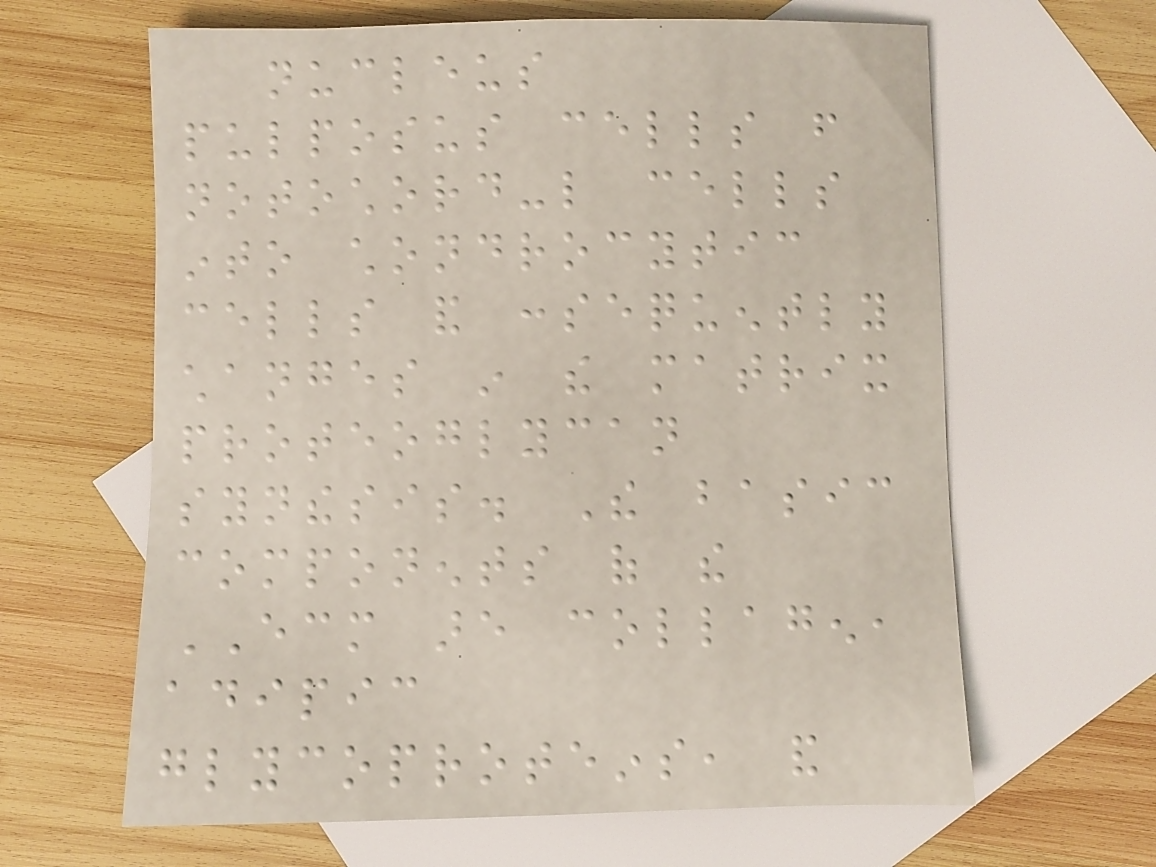nucleus
pulposus cells from
notochord-like cells
into chondrocytic
cells and consequently
changes in the matrix
proteoglycan
synthesis. The basic
components of the
ECM are collagen,
adipic
glycoproteins, and
